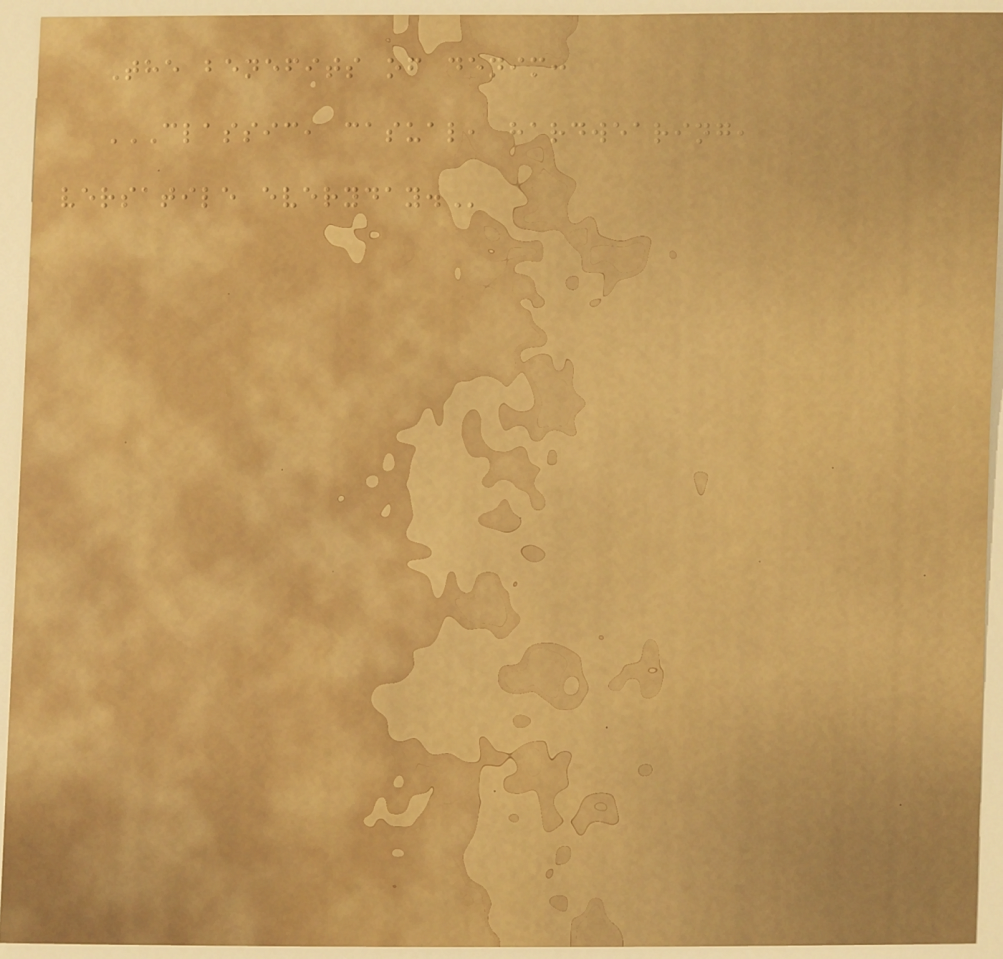The benefits of denim:
CLASSIC, CASUAL, HARDWEARING,
VERSATILE EVERYDAY.
